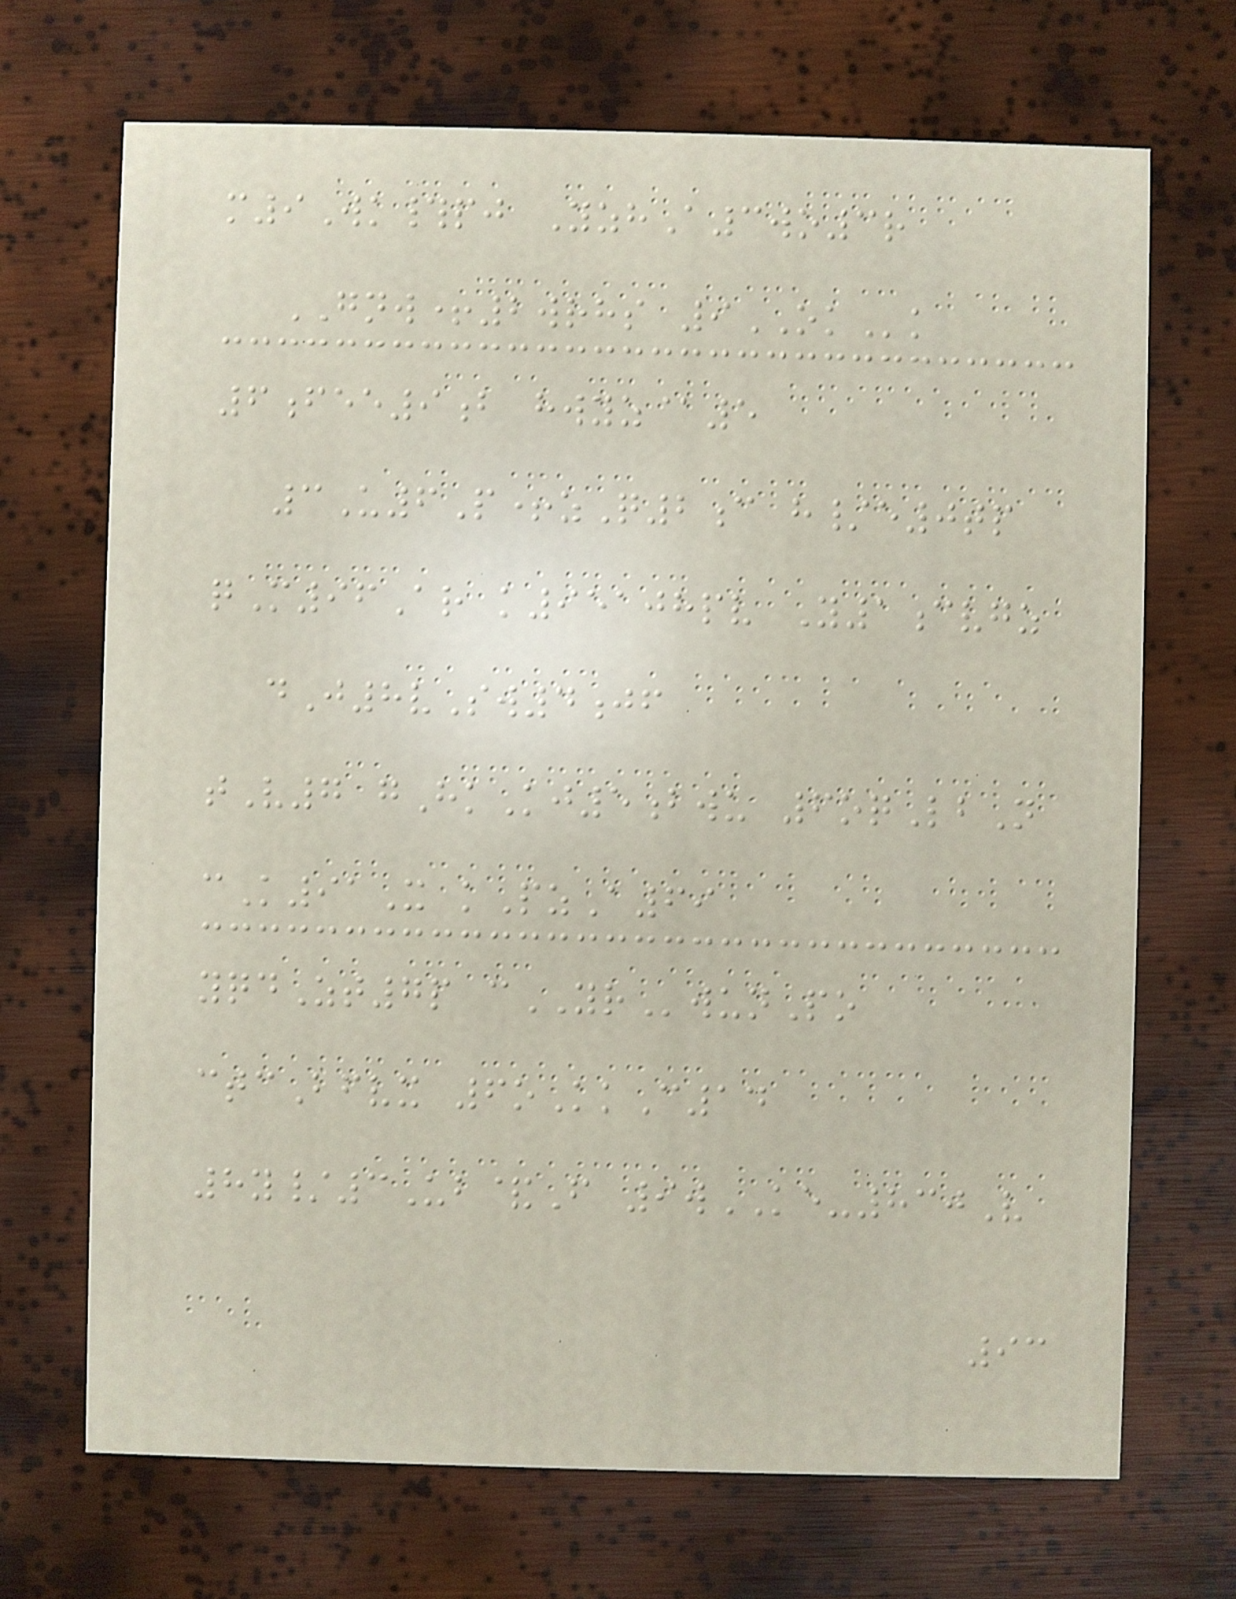m9Wk#pj YzhA3wo3r
GNW+2wrhs 9OKk
6fee9b hwyz@5
3U6P+zQ2c h/e0tp
qM96Ar k95108pv Y1cvgz
dJ8vSw4jf
tV7 gHkKj5bwu 6oqLbN
cK91X kPzA69
yqdZt7p cYRwunPo
ctcBfvx 6oKkC14
8y/3Ub&F 9wKE-830V
93
